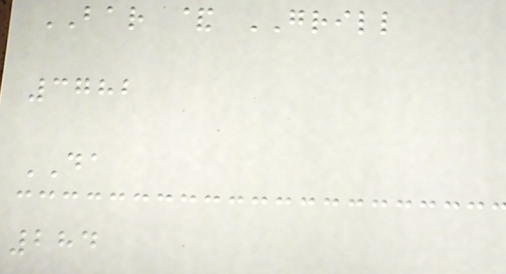BAR & GRILL
3782
DA
284
